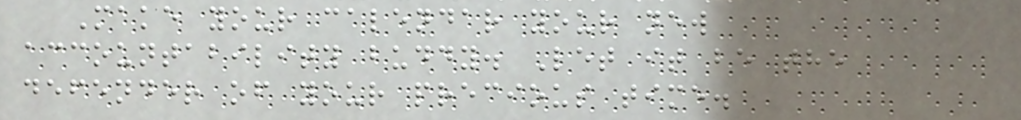Make your calendar your new
accountability buddy. Let it be the
defender of your precious time.
